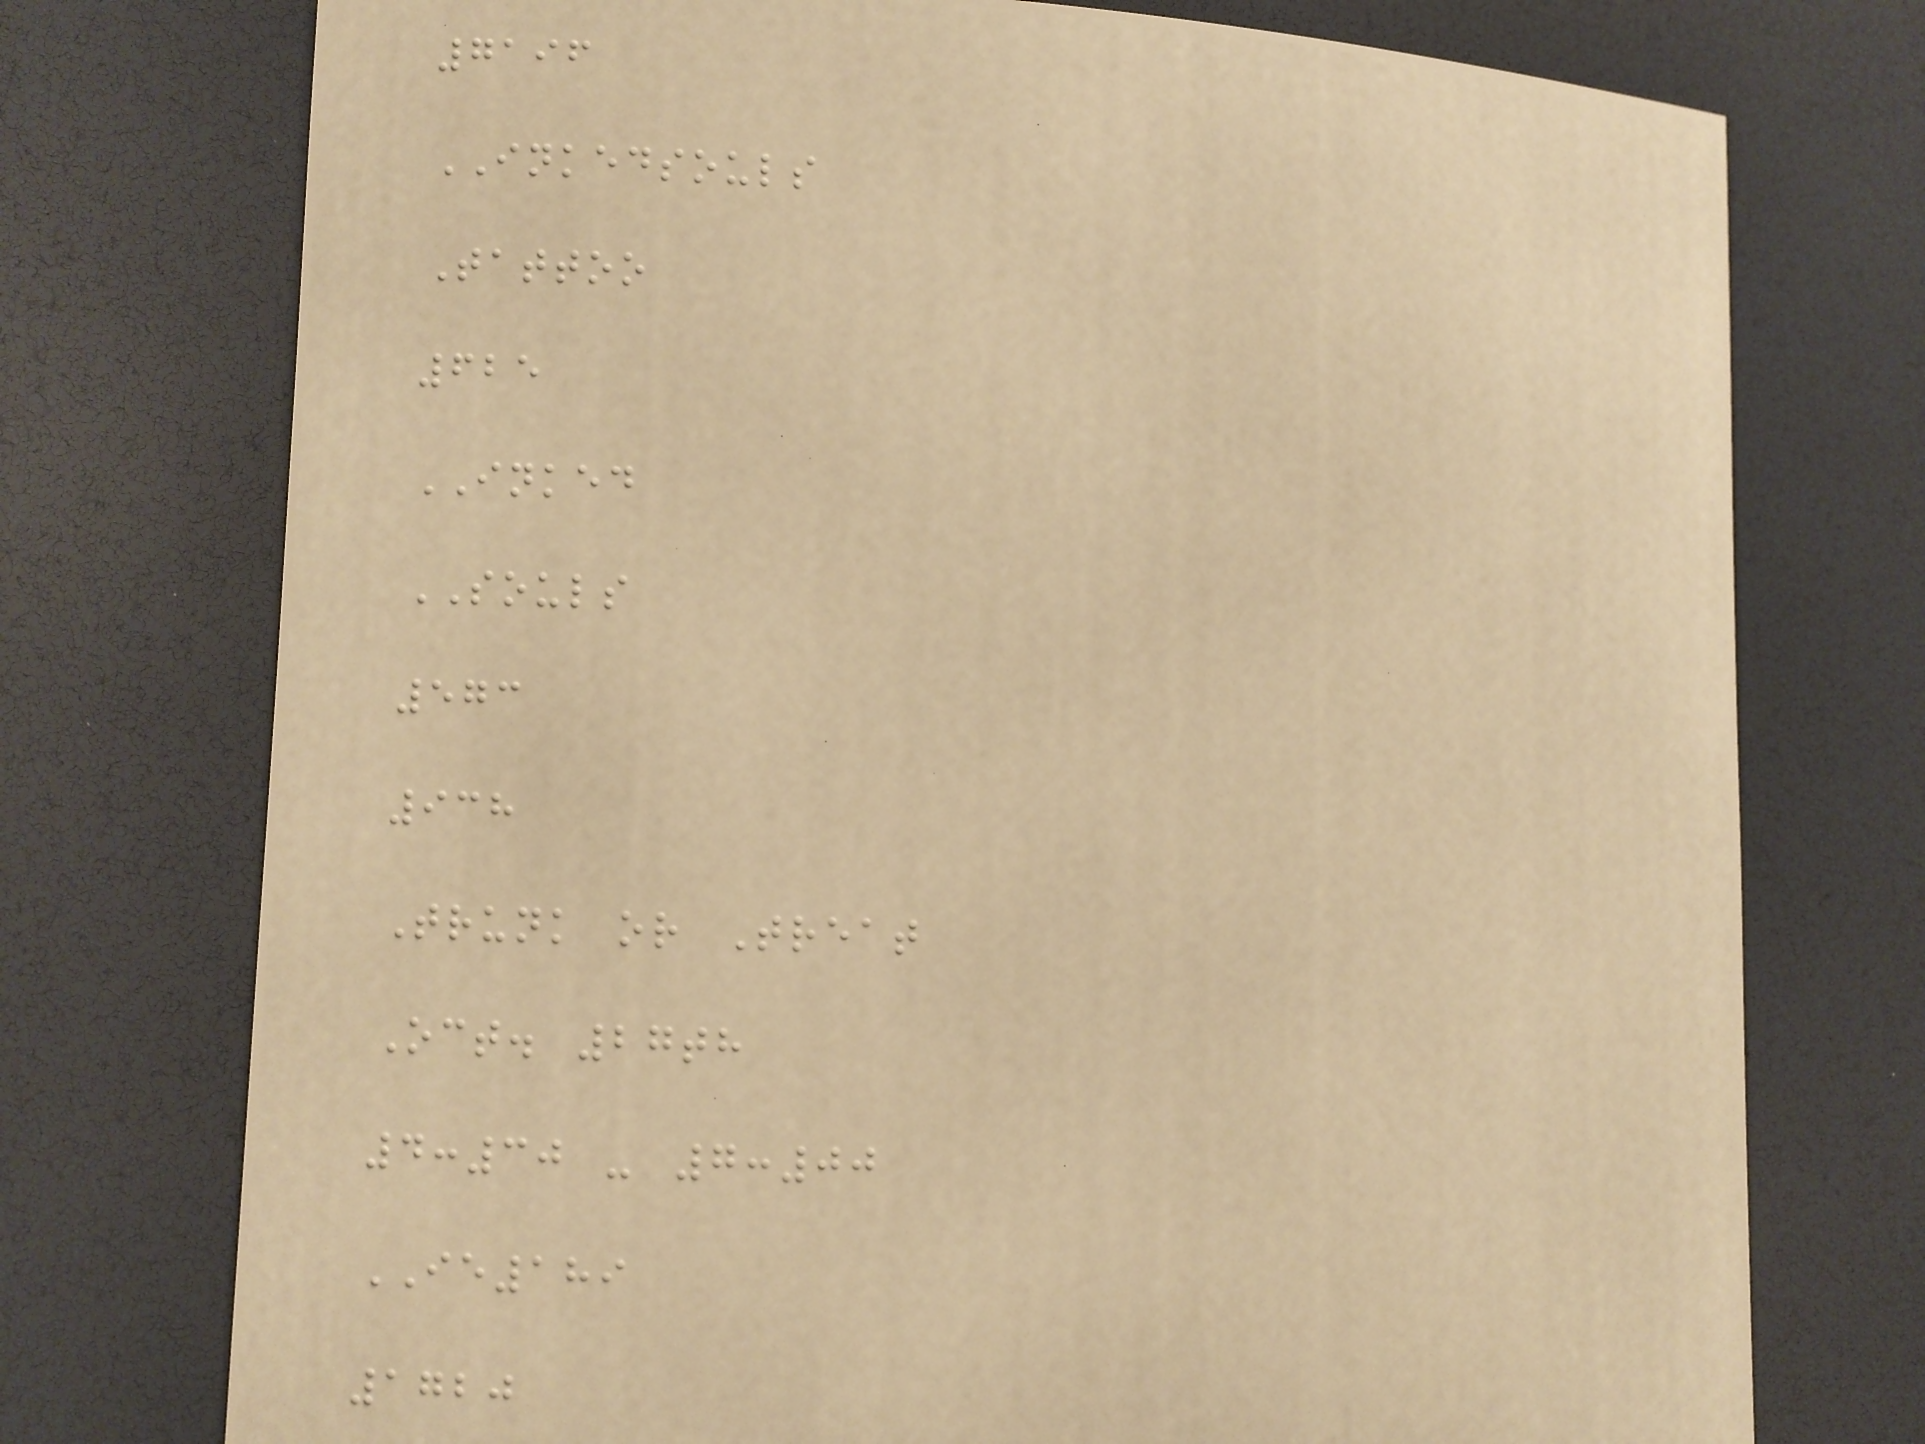7196
INKEDSOULS
Tattoo
625
INKED
SOULS
573
938
Trunk or Treat
Oct. 27th
4:30 - 7:00
IE189
1720
